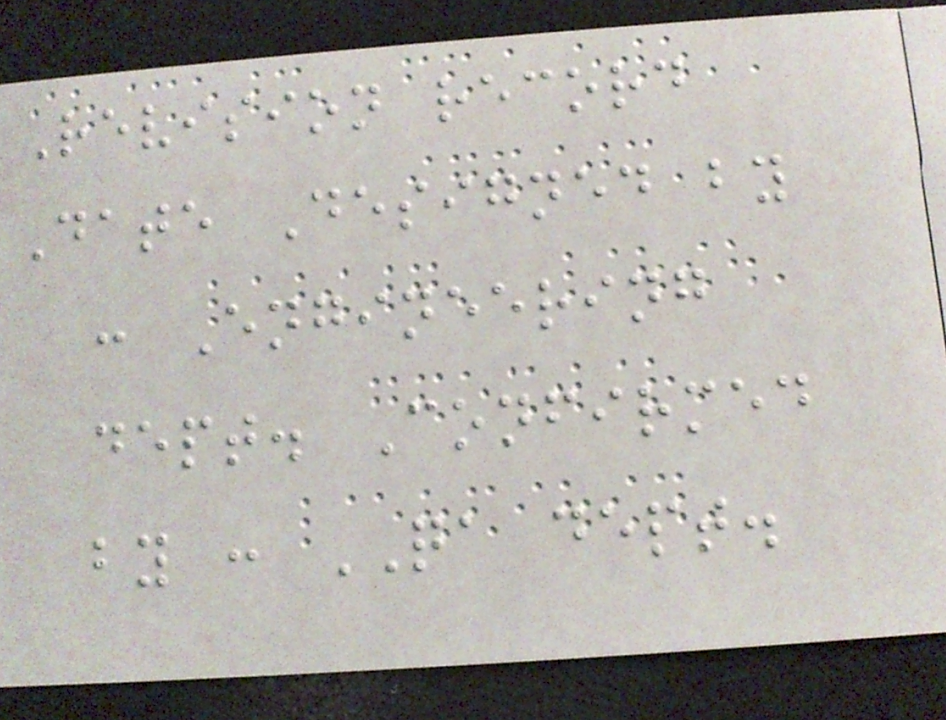Revision record
Date Designed by
: Engineering
dept. Confirmed
by : QA dept.
